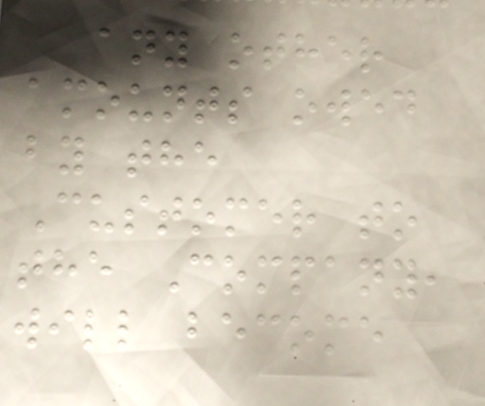any other
amounts owed
by the
Customer to
the Company,
will become
